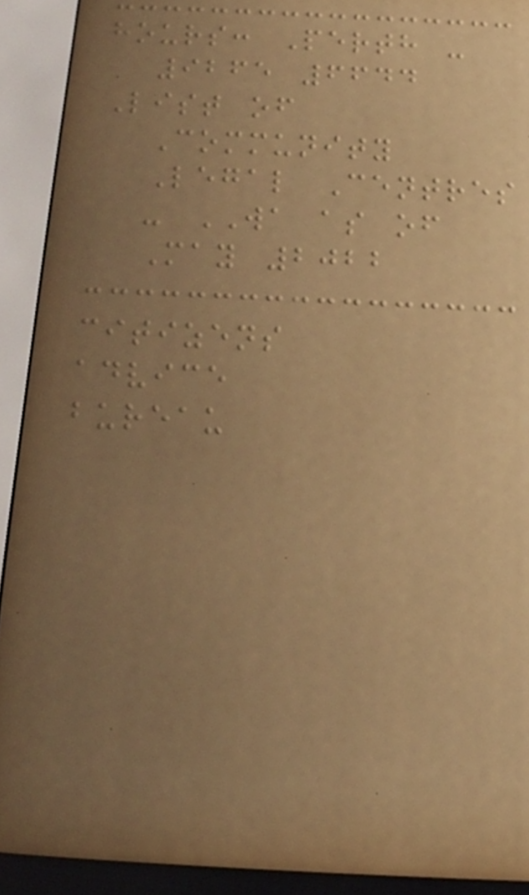hours: Perth -
9265 6644
List of
Community
Legal Centres
- WA as of
May 2022
citizens
advice
bureau
